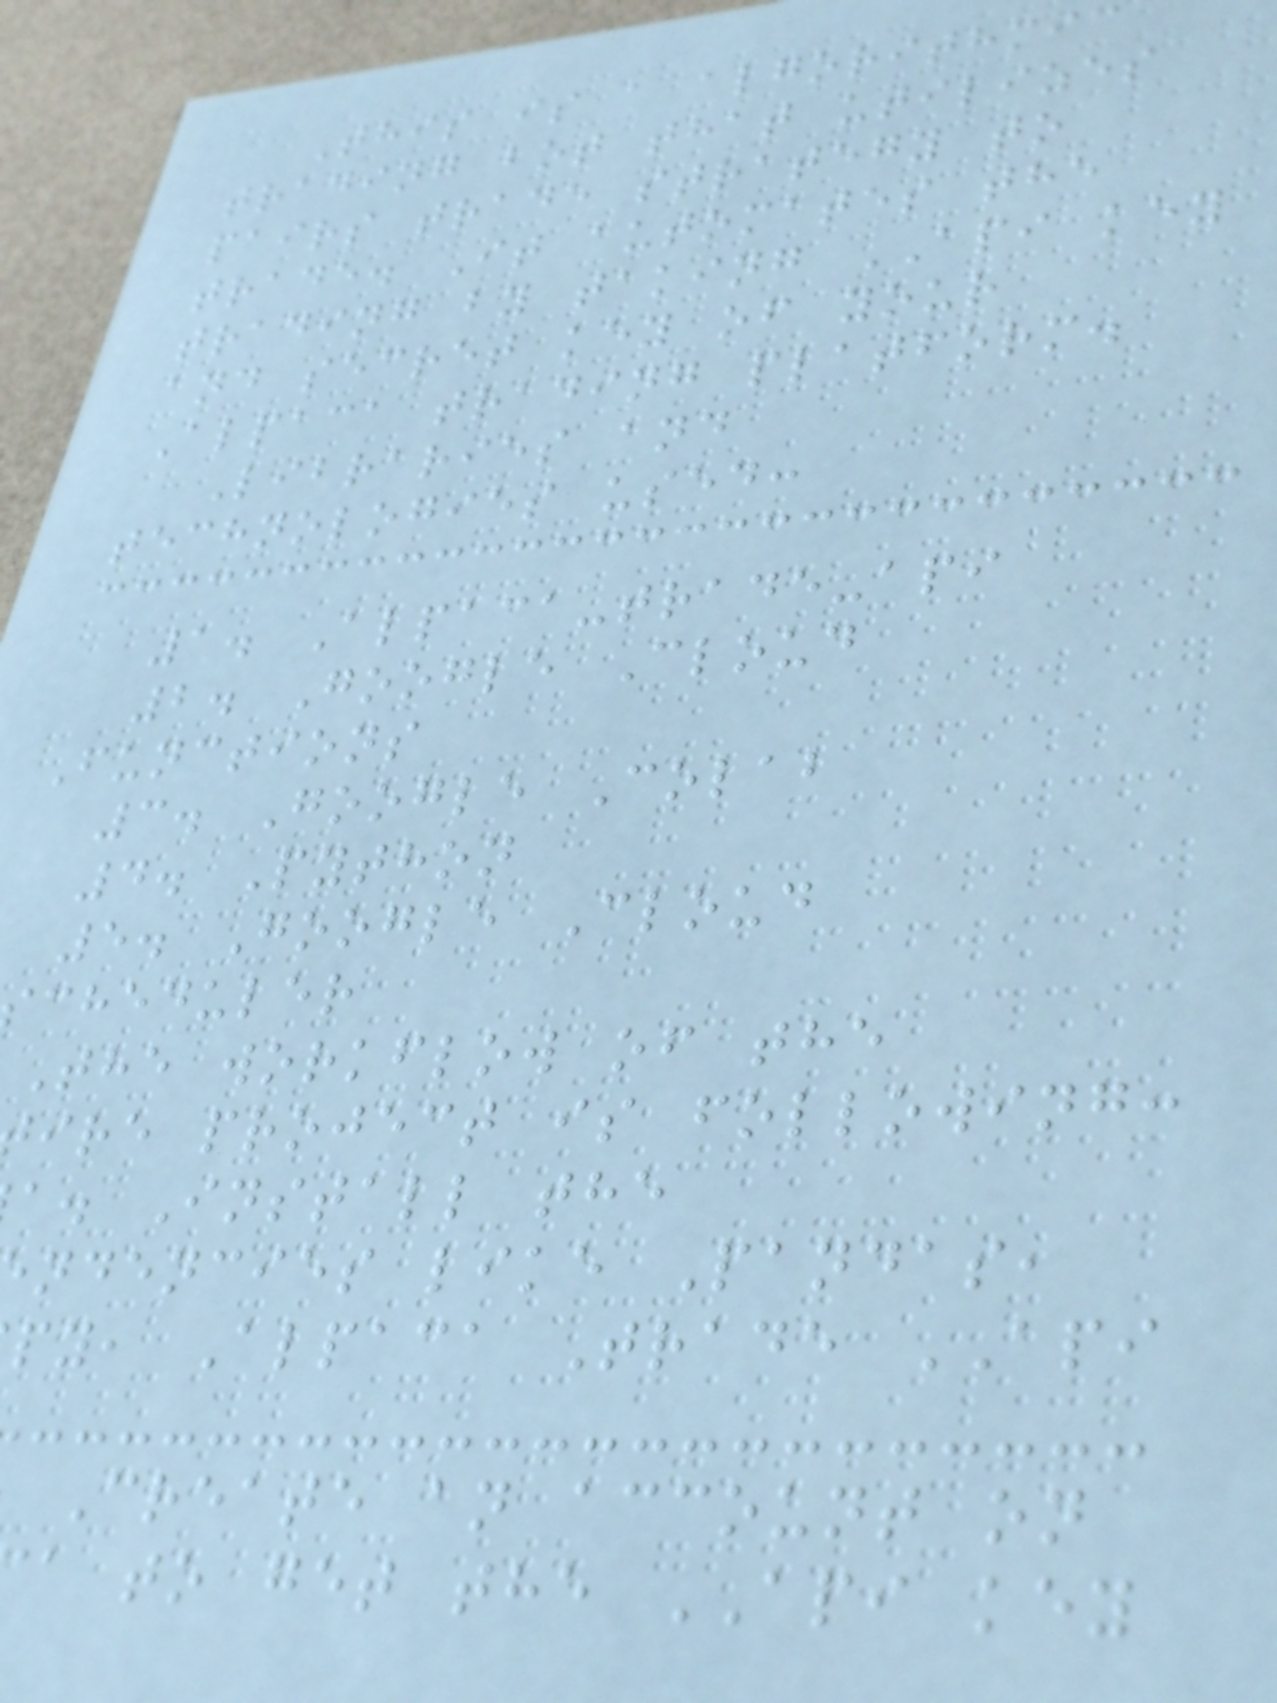This is a algorithmic
trading bot that utilizes
pairs trade strategy to
trade. It automates the
trading by taking API key
and secret key of your
Alpaca trading platform.
Libraries and
technologies used:
1. Alpaca-trade-api
2. Google Cloud
Functions
3. Google Colab
4. Python
5. Google Cloud
cheduler
The workflow of the
ire project is following:
a. Install the
ndencies like Pandas,
py, Alpaca Trade API
Create an account on
a to get the API key
